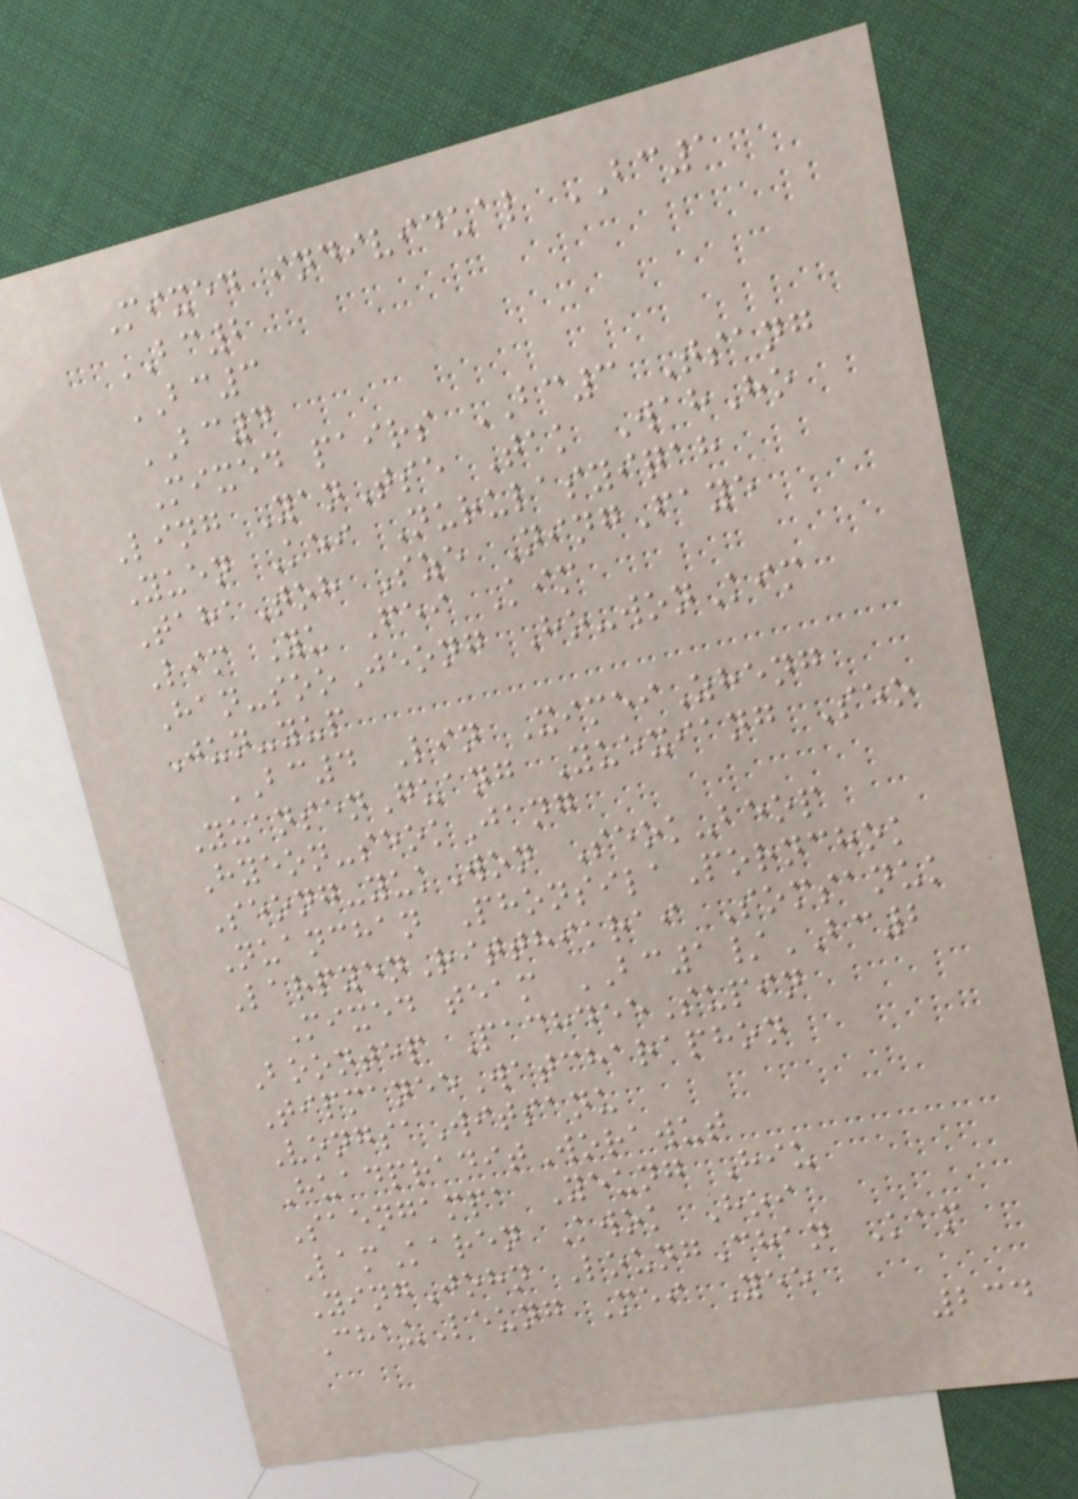Mixed individual BC1
BC2
BC3
BC4
Mixed pairs BC3 Tsang
Ling YanTse Tak WahHo
Yuen Kei Nurulasyiqah
TahaToh Sze NingFaye
Lim Yu Fei Kim
Han-sooJeong Ho-wonKim
Jun-yup
BC4 Lin XimeiZheng
YuansenGuang Yuexiang Seo
Hyeon-seokJang
Seong-yukWon Seok-beop
Nuanchan PhonsilaPornchok
LarpyenRitthikrai Somsanuk
Mixed team BC1/BC2
Boontep PachdeeSupin
TipmaneeWatcharaphon
VongsaWitsanu
HuadpraditWorawut
Saengampa Yeung Hiu
LamKaren Kwok Hoi
YingJohn LoungChan Kam
ChauLeung Mei Yee
234
